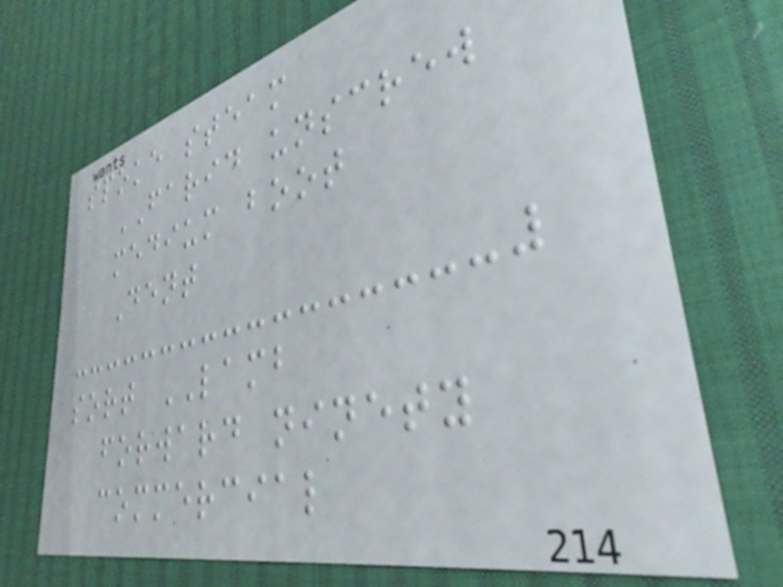spoke steam
FARID unscrew
medium boot
Dent
sort LAMB
forward ninety
commercial
